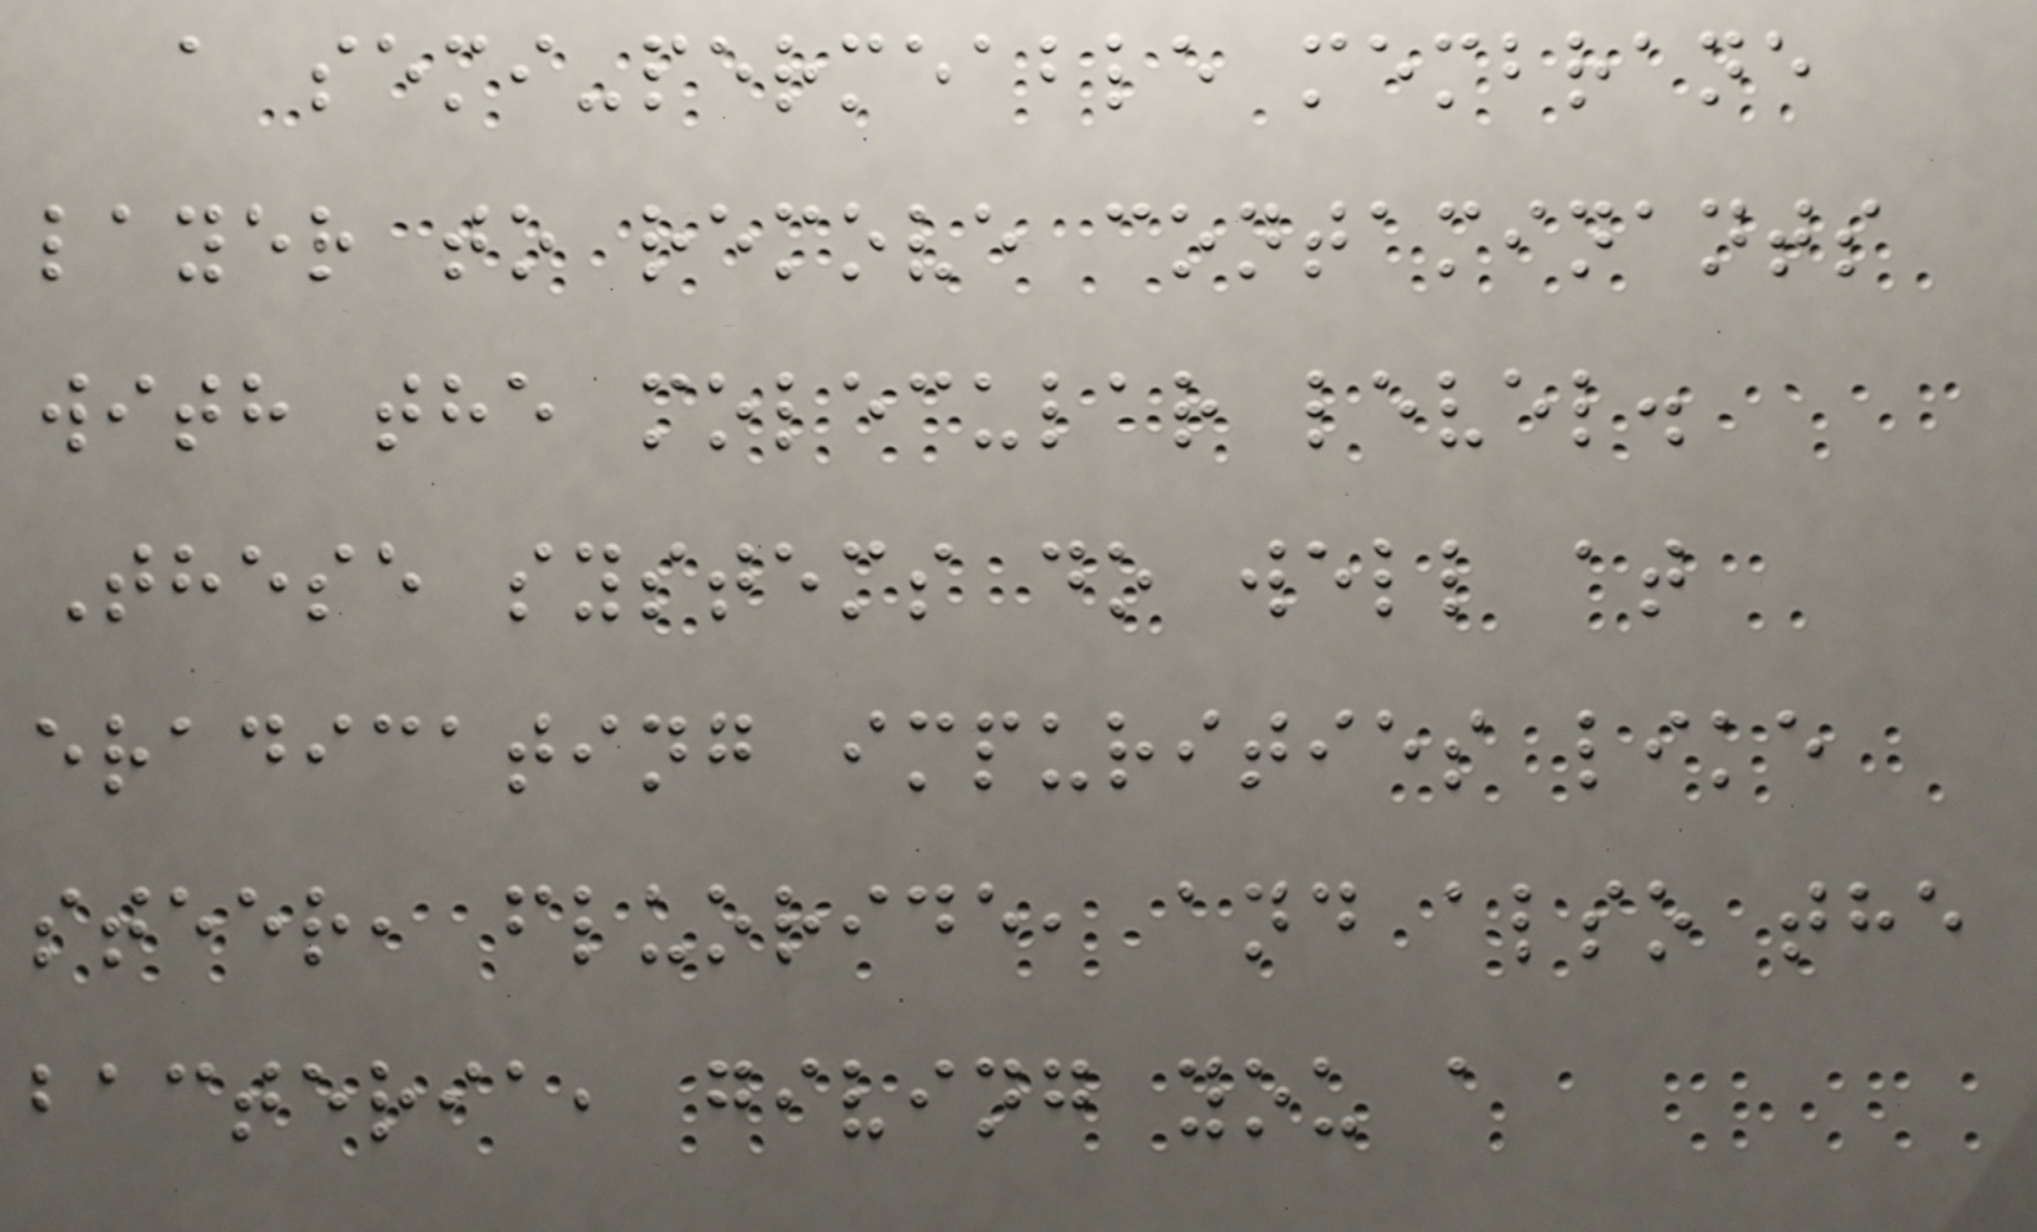a semi-permeable membrane
layer to remove contaminants
with the molecular level.
These systems do well at
eradicating impurities like
steer, fluoride, and also the
bacteria, giving you a
